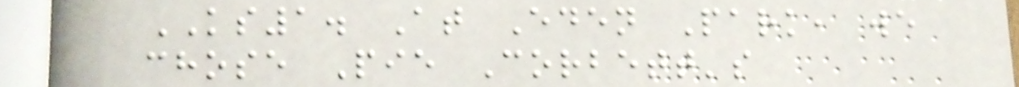KS1. At Eden Park, we
chose Pie Corbett's
